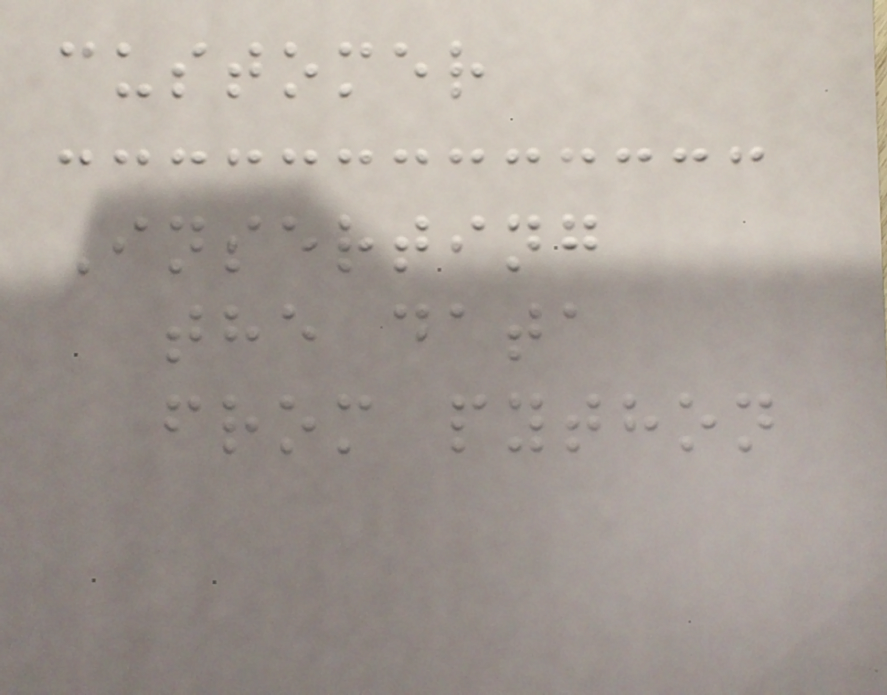customer
Inserting
the data
from python
